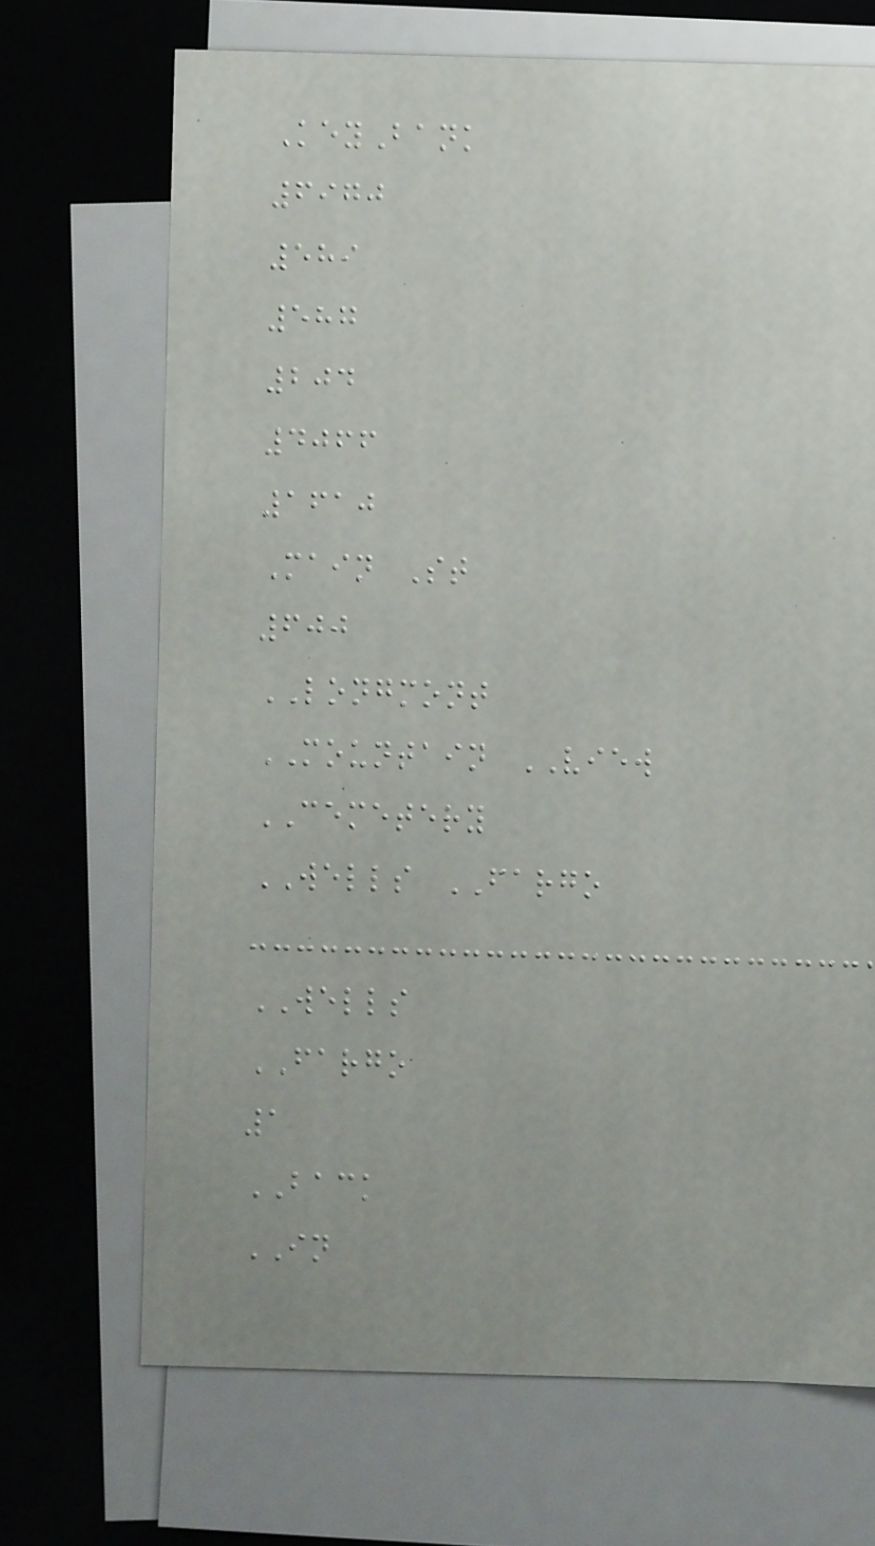KeyBank
6970
589
587
204
4066
1610
Main St
600
LONGMONT
MOUNTAIN VIEW
CEMETERY
WELLS FARGO
WELLS
FARGO
1
BACK
IN
